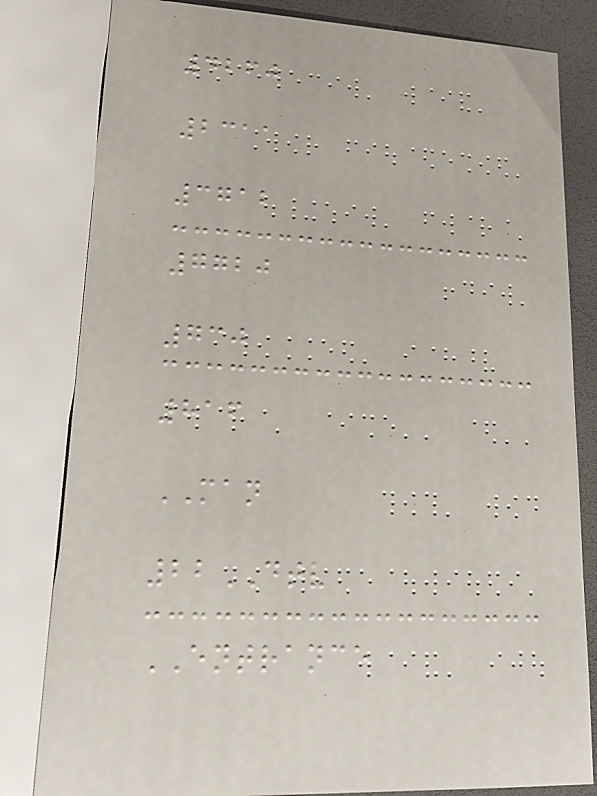4260
2311
3712
7720
730
816
MAN
22DTV
ENTRANCE
